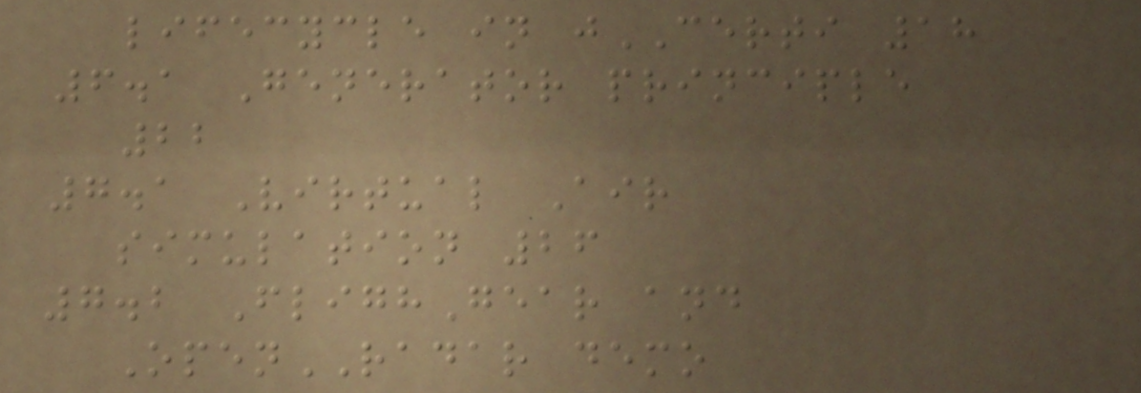lifecycle in jCERTI 18
6.1 Generator principle
22
7.1 Virtual Air
simulation 26
7.2 FlighGear and
OpenRADAR demo
